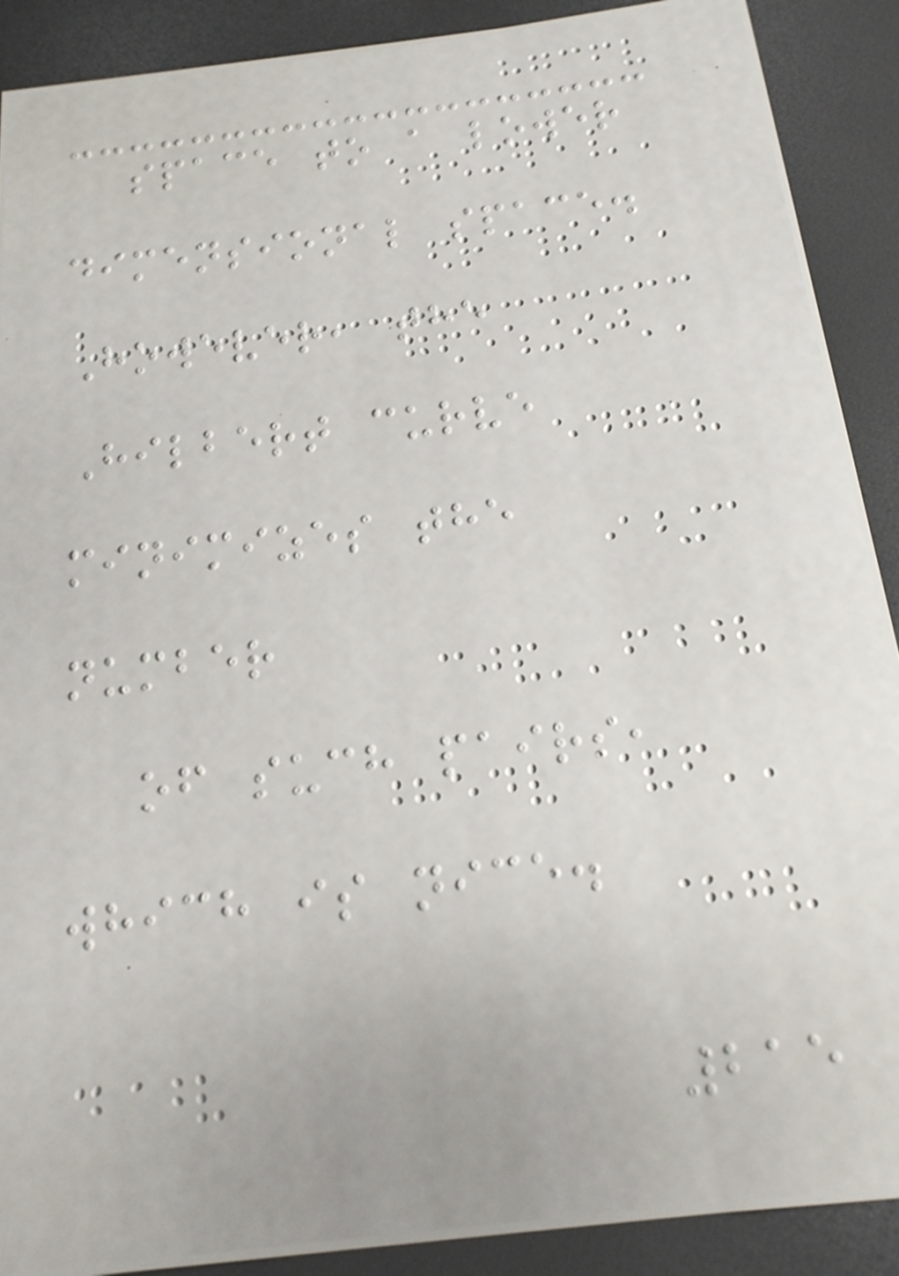space to a lower
dimensional space.
However, the
Hilbert curve
minimizes the
number
of such pairs,
which is nice.
215
